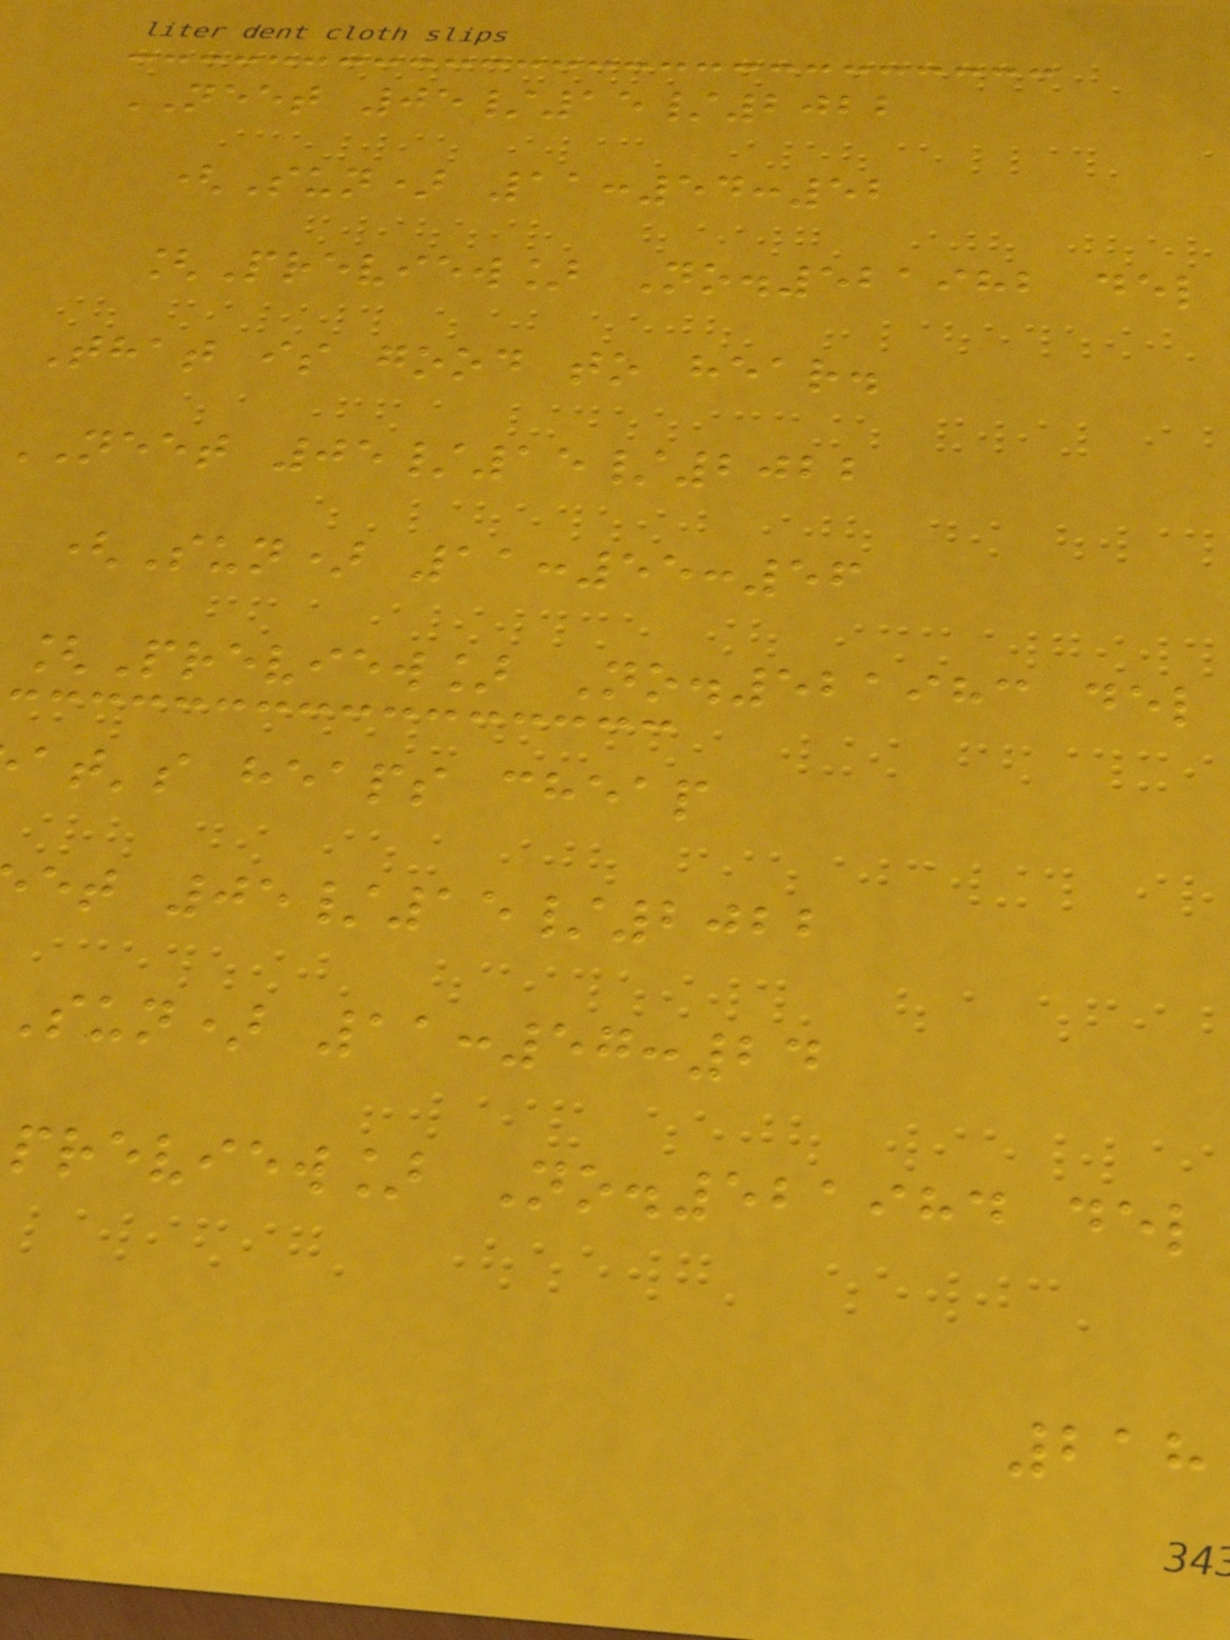NEET 05/15/2022
(Sun) 11:54:52
[Preview] No.521982 del
That is good to hear.
neet 05/15/2022
(Sun) 11:55:56
[Preview] No.521983 del
at's heaps cheap
et 05/15/2022
sun) 11:57:24
preview] No.521984 del
218
